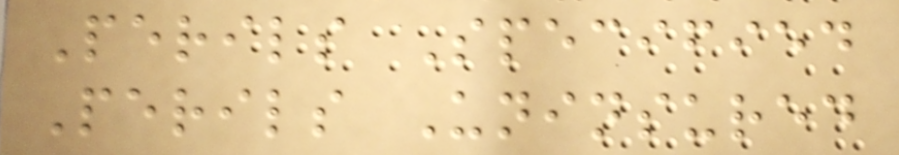Perils Specified
Perils Uninsured
